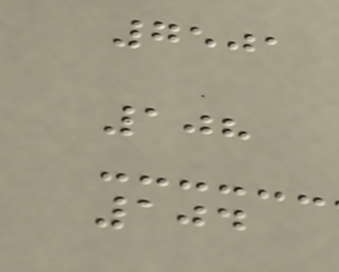7501
108
104
